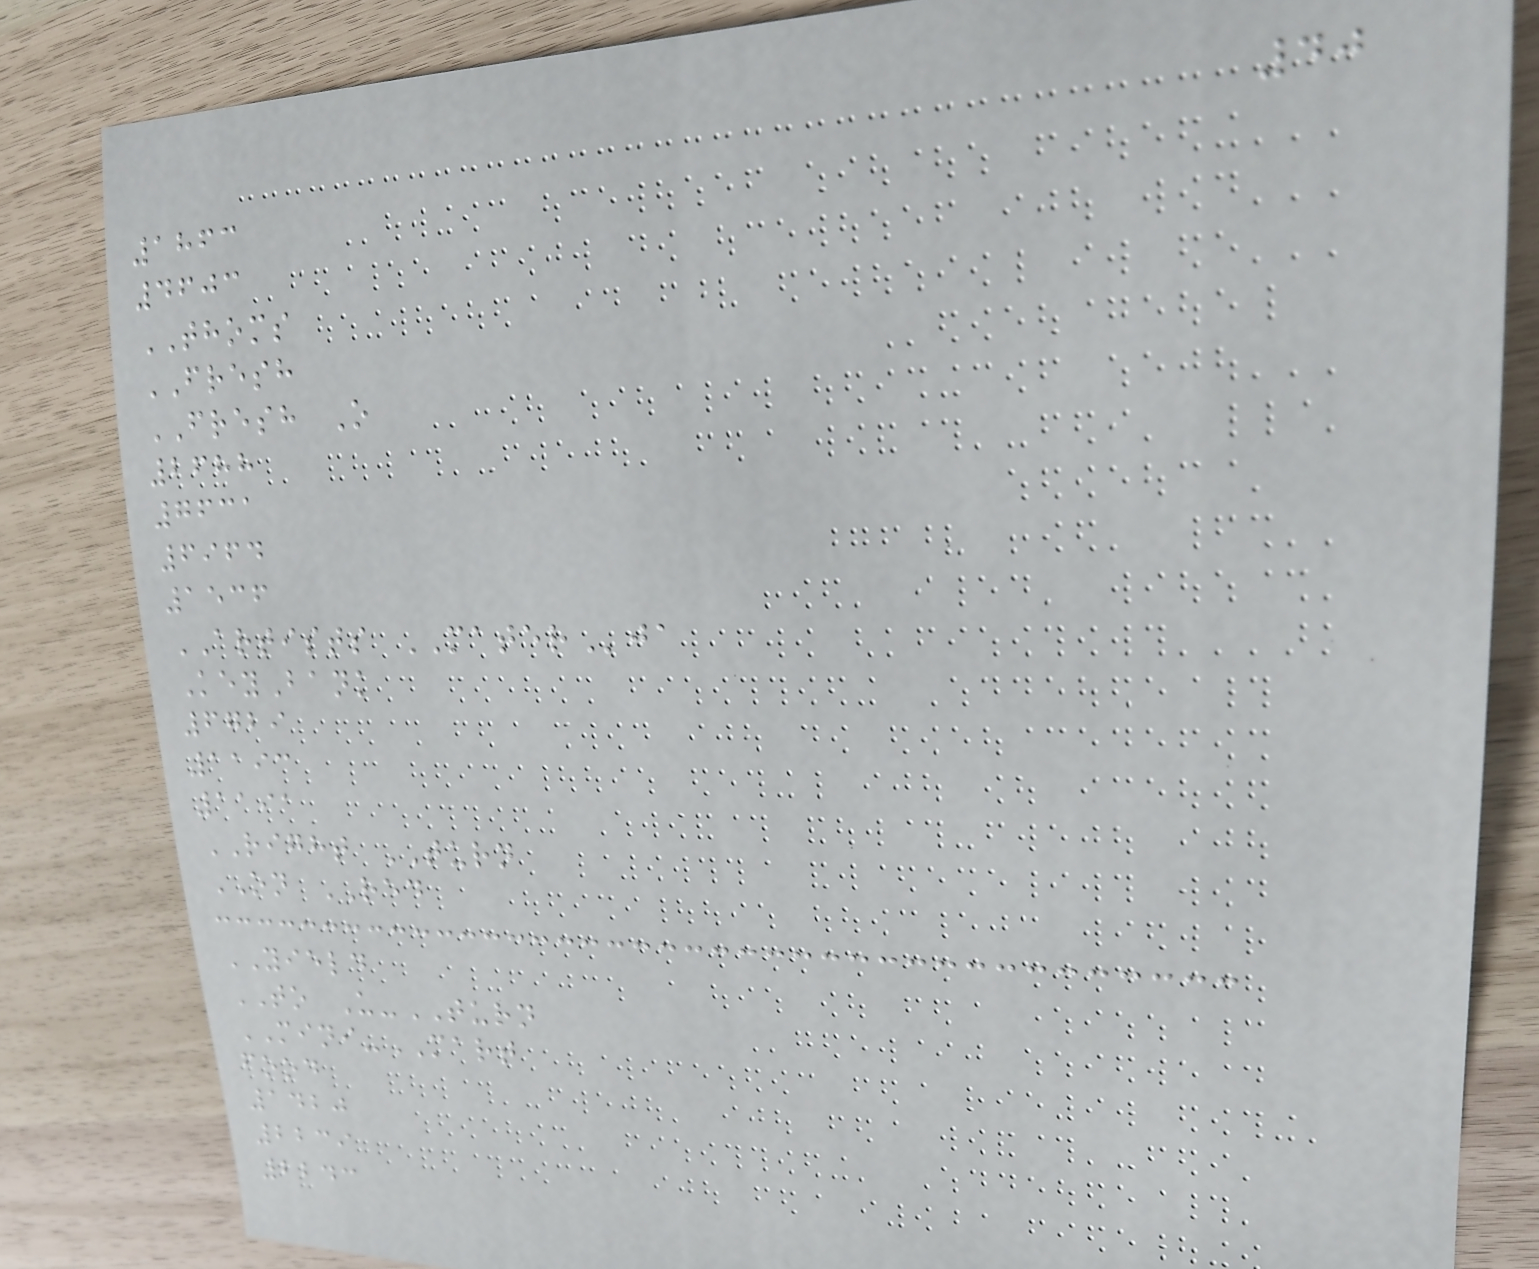40
1863
4603
THOMS
FRESH
FRESH O
2688
7631
6964
1536
ARTISTS MATERja
KeyBank
6729
1193
1191
RIGHT TURN
ON RED
YIELD
TO U-TURN
MINI-MART
food
1420
2239
2243
